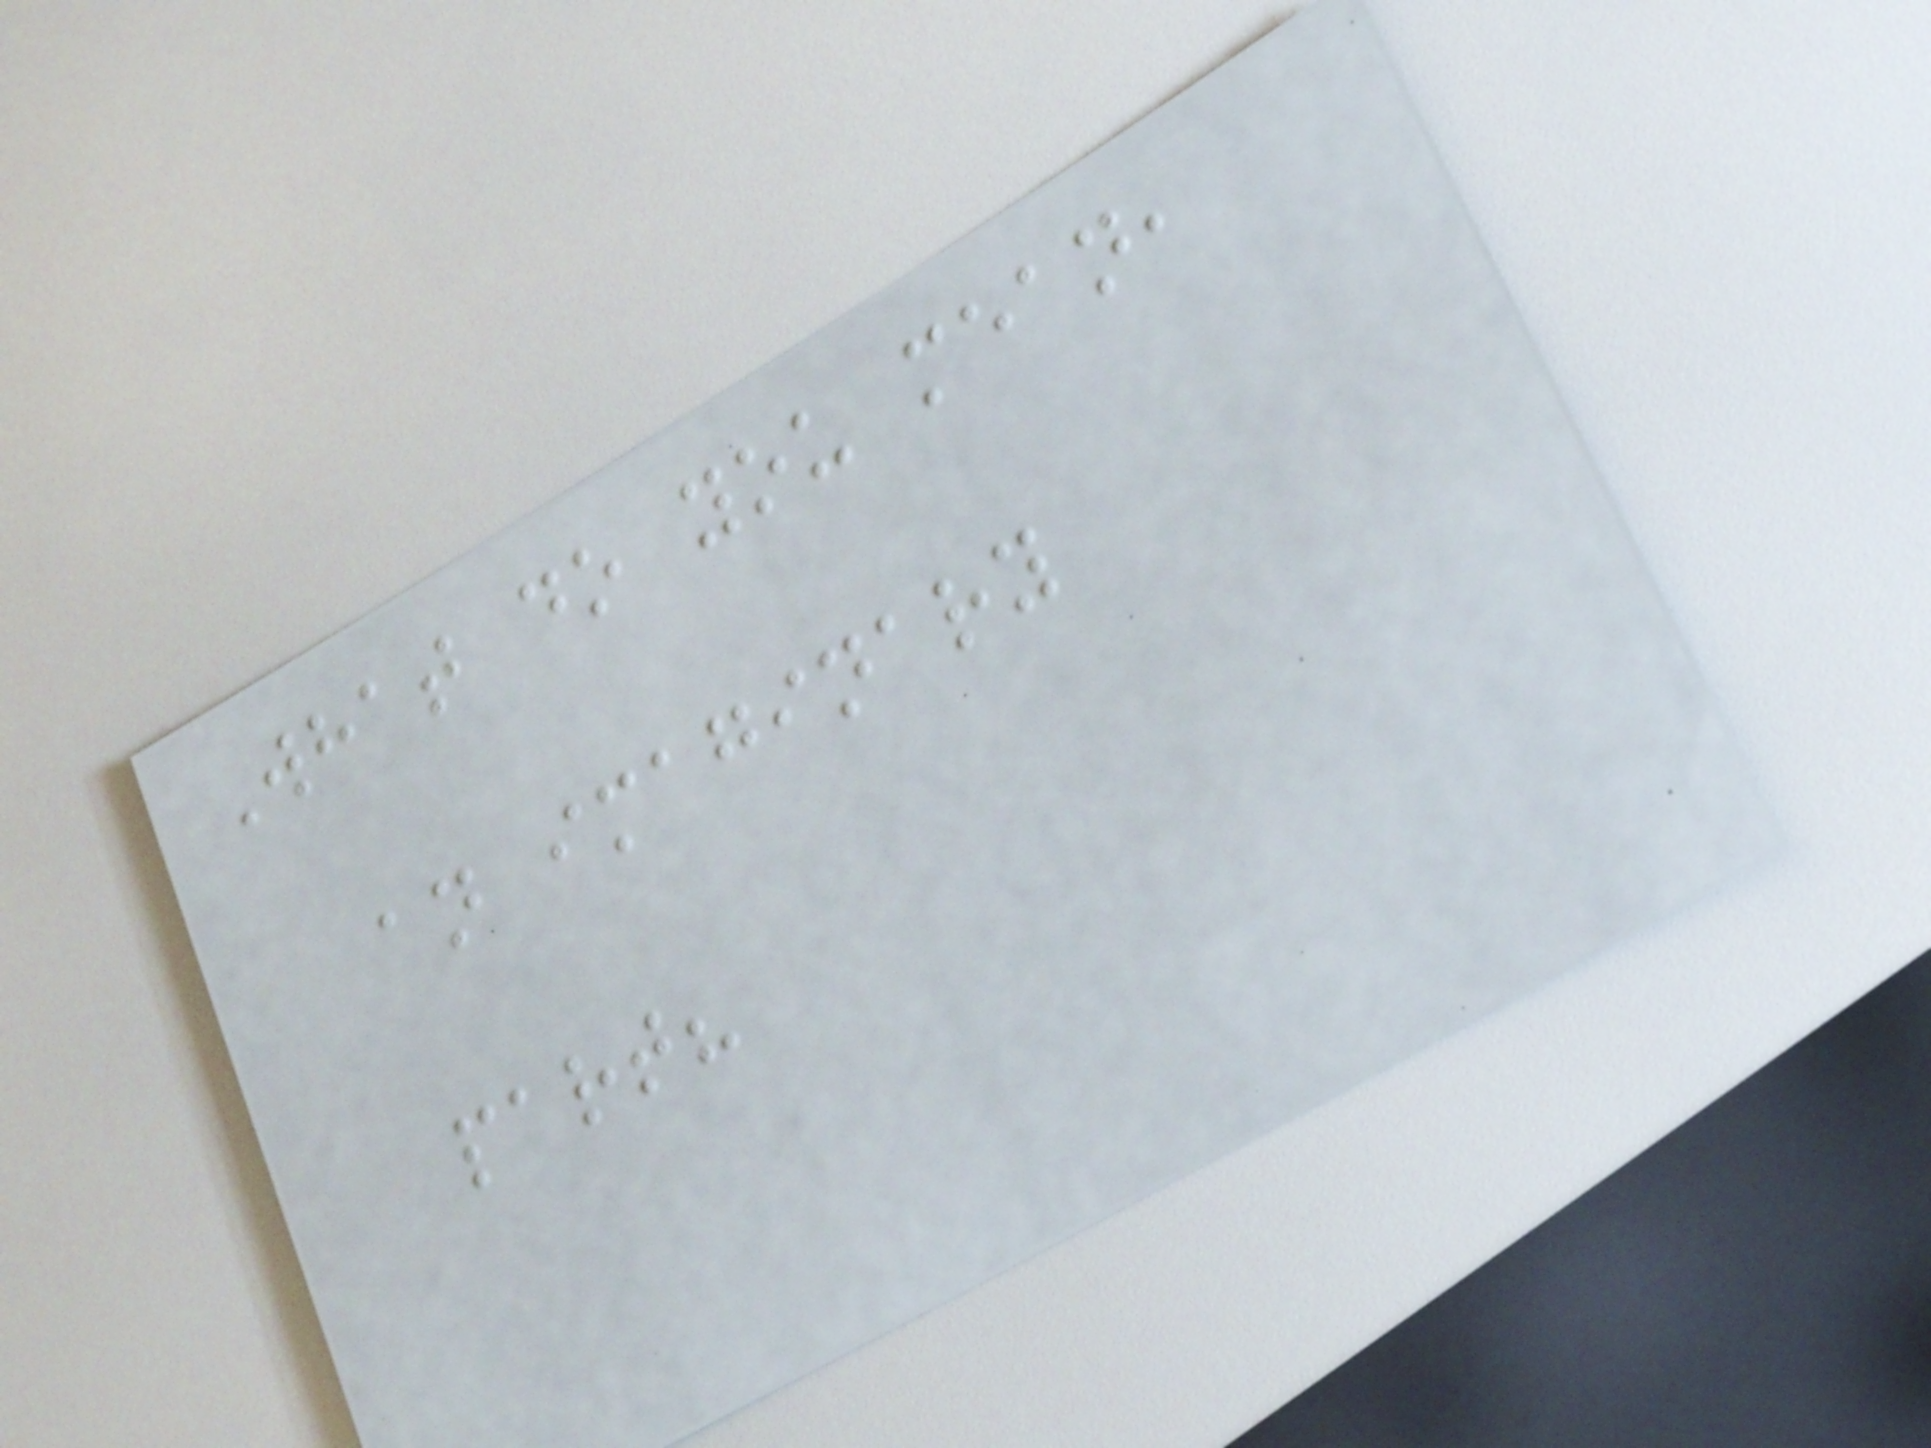What do you mean,
an imaginary
part?
